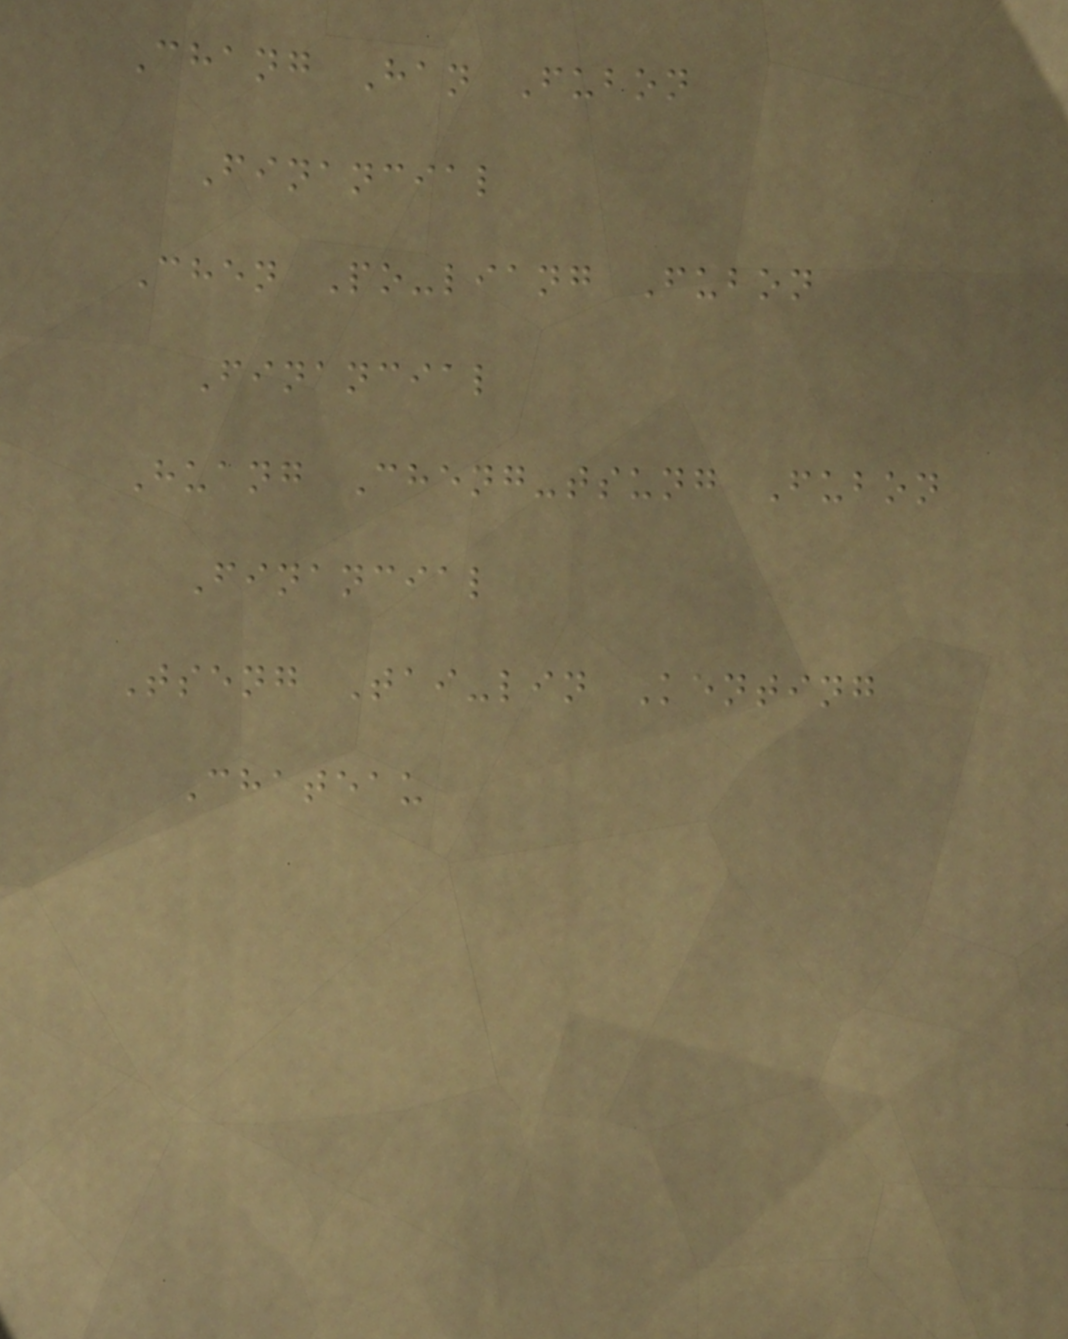Chang Han Fubon
Financial
Chen Po-liang Fubon
Financial
Huang Cheng-tsung Fubon
Financial
Tseng Tai-lin Kenting
Chateau
